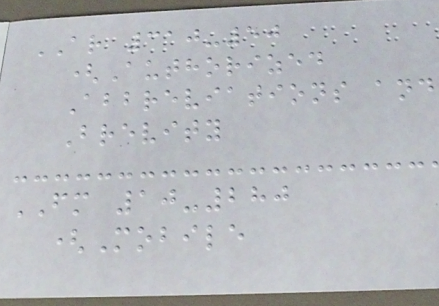AR 310-50
(Authorized
Abbreviations and
Brevity
FM 10-280
(Mobile
